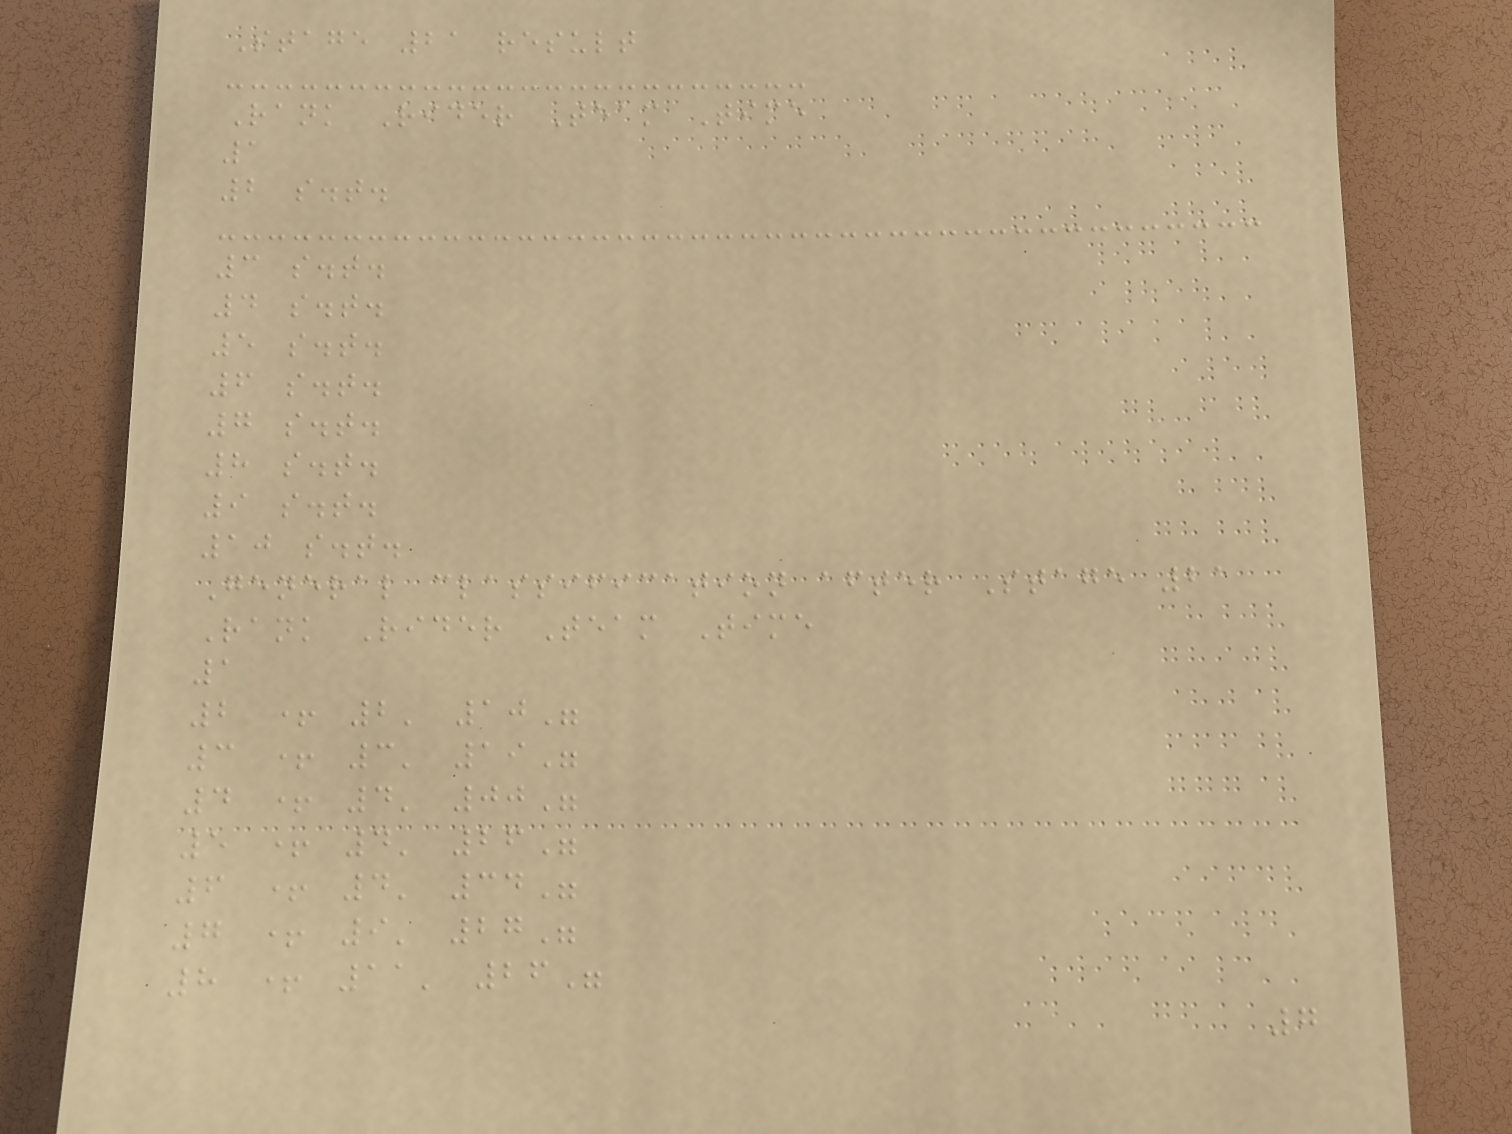Stage 21 result
Rank Rider Team Time
1
2 s.t.
3 s.t.
4 s.t.
5 s.t.
6 s.t.
7 s.t.
8 s.t.
9 s.t.
10 s.t.
General classification after Stage 21
Rank Rider Team Time
1
2 + 2' 10"
3 + 3' 19"
4 + 4' 00"
5 + 4' 26"
6 + 4' 34"
7 + 9' 27"
8 + 11' 26"
7
